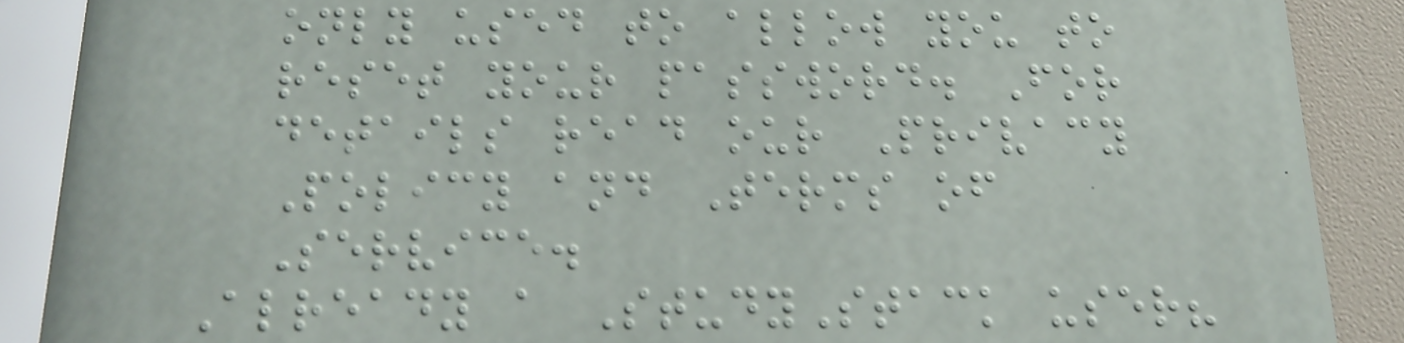only used to allow you to
reset your password. For
details read our Privacy
Policy and Terms of
Service.
Already a StudyStack user?
